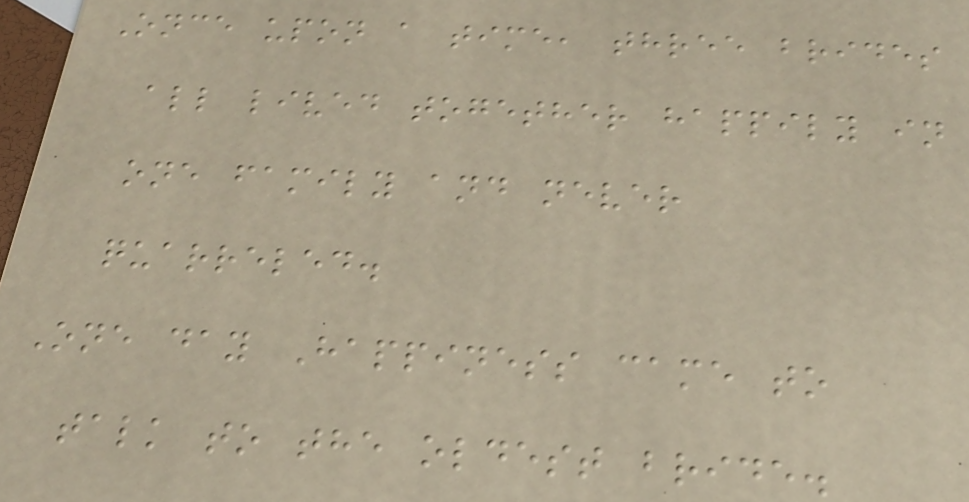Once upon a time, three brides
all lived together happily in
one family and never
quarreled.
One day Happiness came to
talk to the oldest bride.
